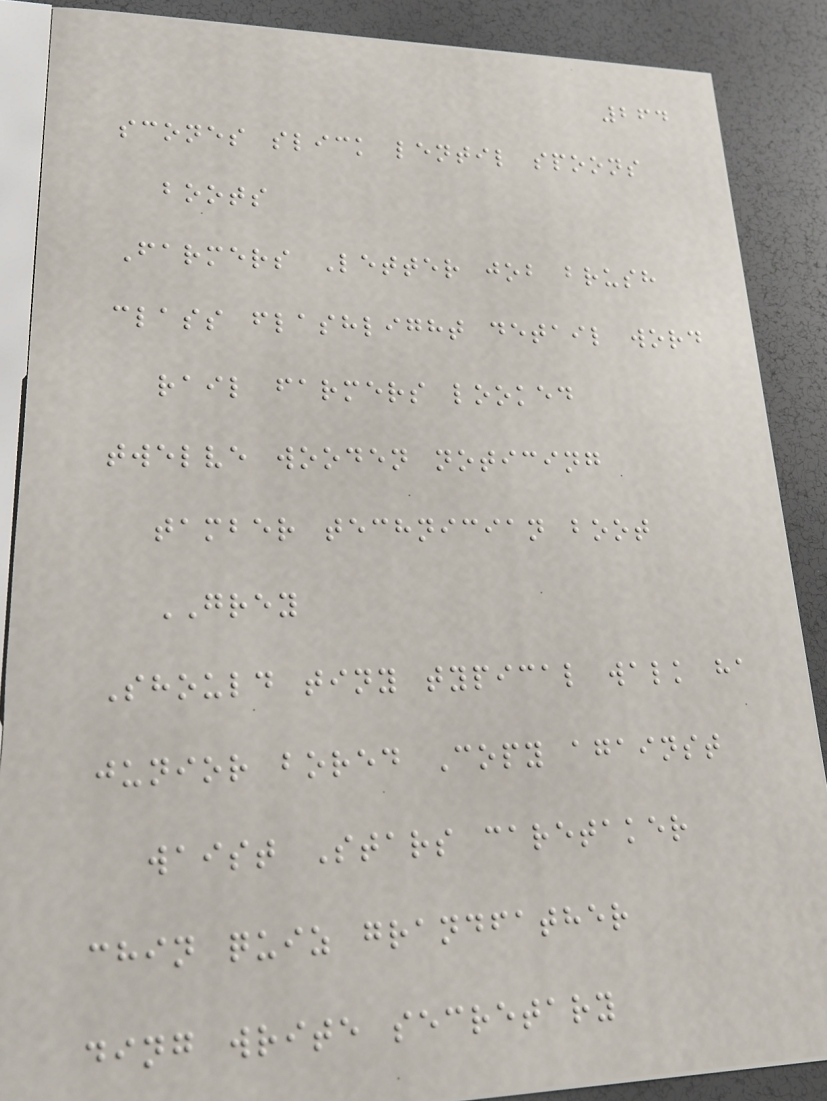264
scones slick lentil spoons
boots
Farmers Letter job brush
class flashlight detail word
rail farmers looked
twelve wooden noticing
tamber technician boot
GREY
Should tiny typical walk ha
junior bored Copy against
waist Stars caretaker
chin quiz grandfather
ding write secretary
